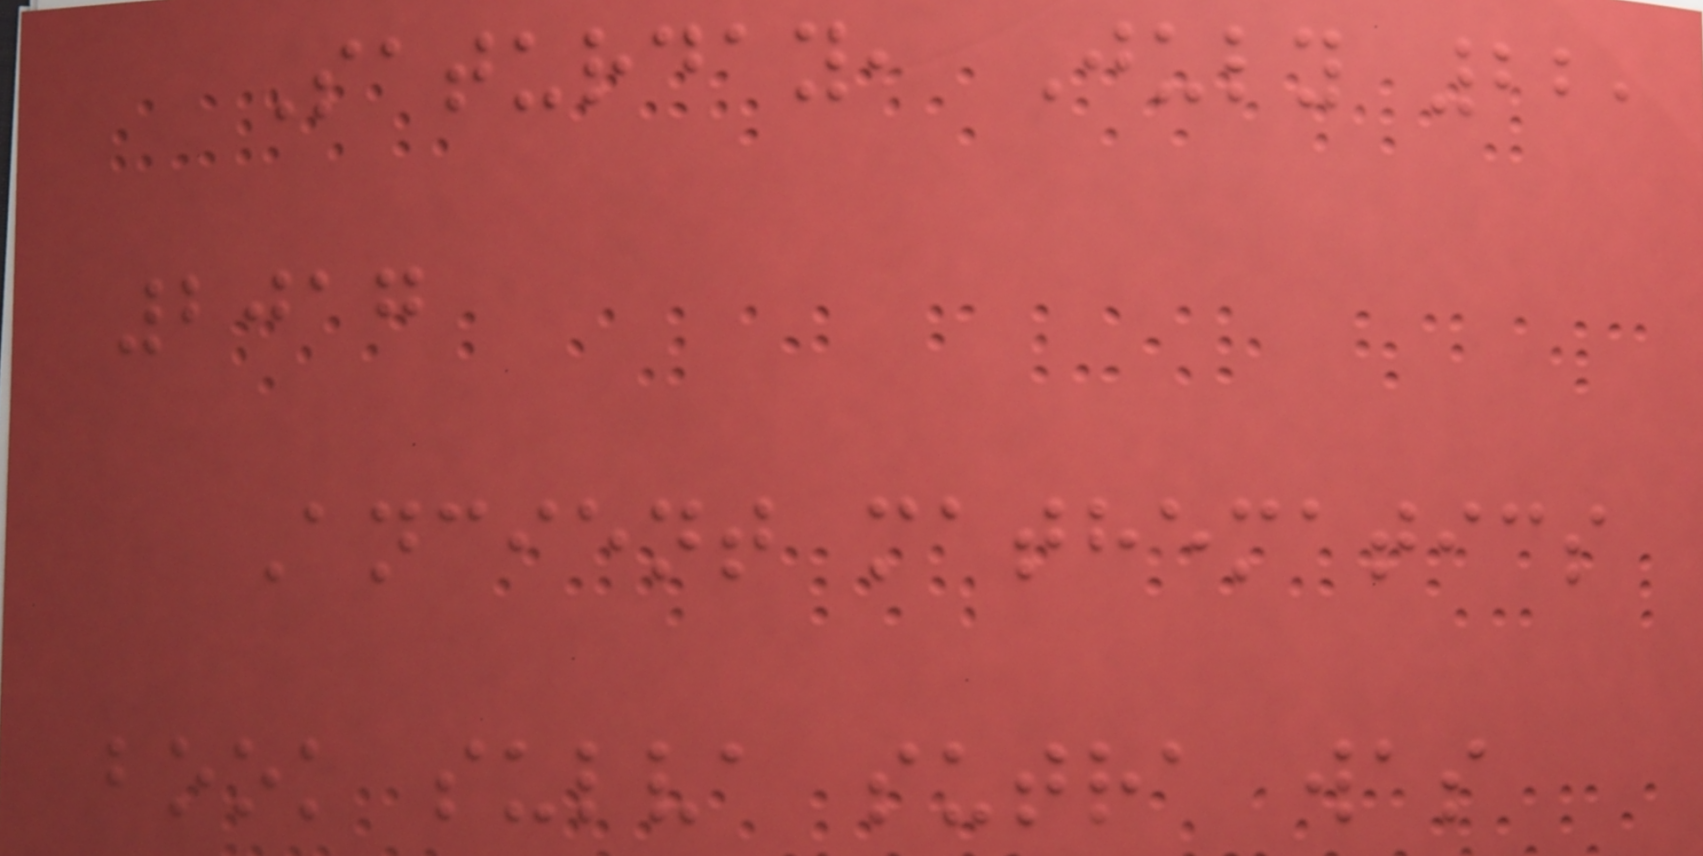Saturday, July 22,
2017
Ancient mathematics
book sulva sutra was
